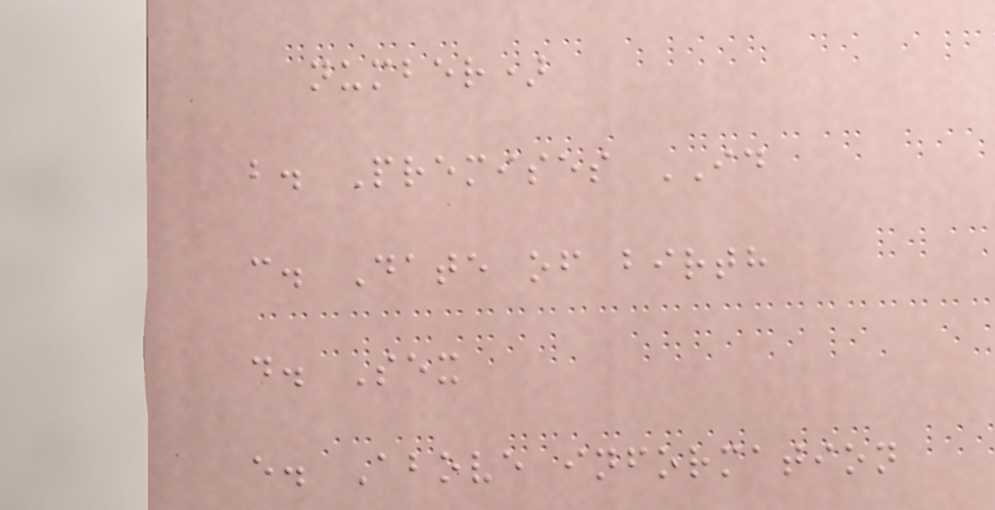number)
b. Premises ID
c. Date of birth
d. Sex
e. Above information
